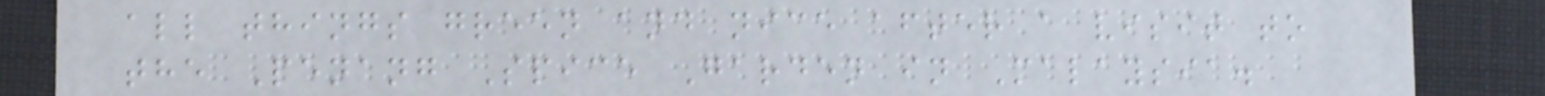all things green and nice after a visit to
the Penang Spice Garden in Malaysia.
